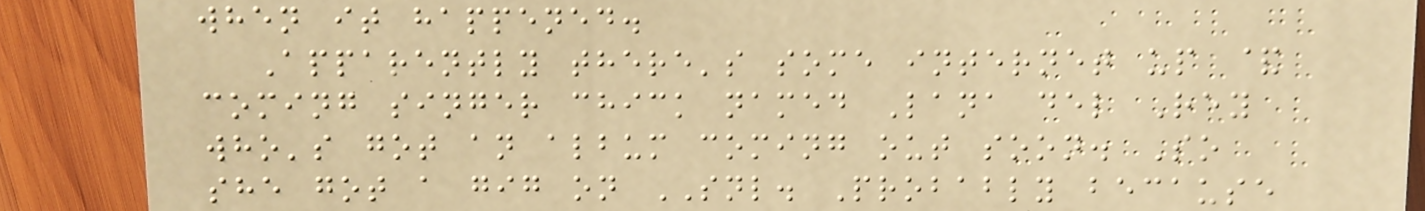when it happened.
Apparently there's some internet up &
coming singer chick named Lana del Rey
who's got an album coming out soon. So
she got a gig on SNL. Probably because
